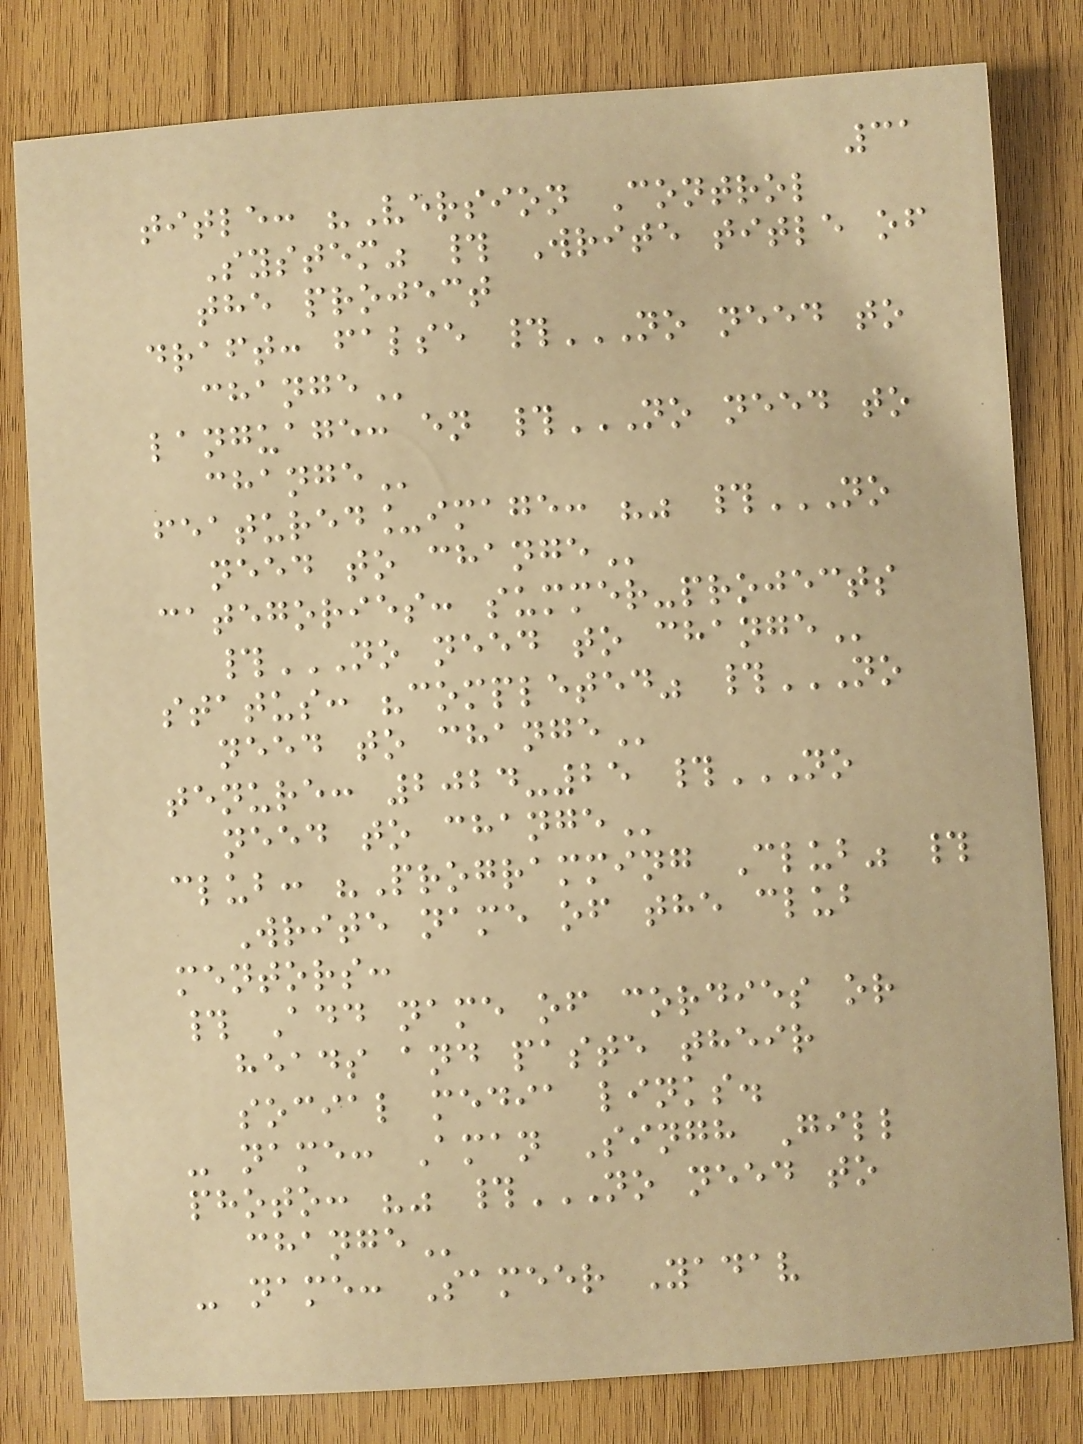31
title: "Version Control
System" # Write title of
the project
draft: false #NO NEED TO
CHANGE
language: en #NO NEED TO
CHANGE
featured_image: "" #NO
NEED TO CHANGE
categories: summer-projects
#NO NEED TO CHANGE
status: "completed" #NO
NEED TO CHANGE
tenure: 2024-25 #NO
NEED TO CHANGE
club: "Programming Club" #
Write name of the club
mentors:
# Add name of cordies or
heads and paste their
social media links.
- name: Aman Singh Gill
photo: "" #NO NEED TO
CHANGE
- name: Sameer Yadav
